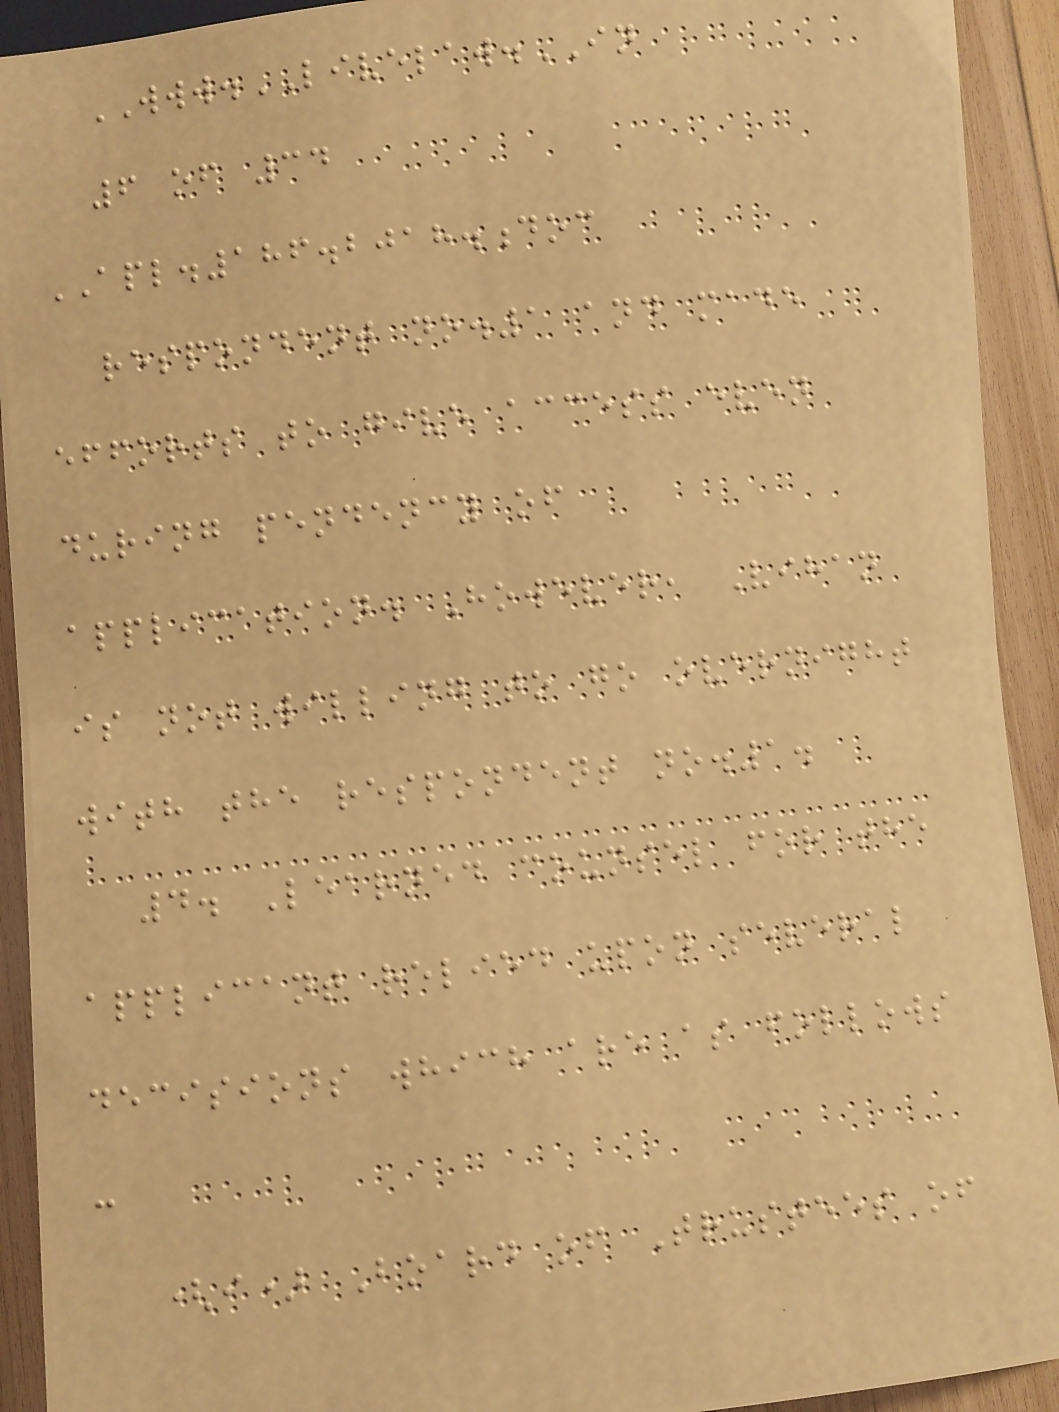WWW.LIVELAW.IN
6 of 34
APL.186.2018.doc
respondent no.1 and made
efforts to give access even
during pendency of
application. However, Vihan
is not willing to go overnight
with the respondent no.1.
4. Learned counsel for the
applicant relied upon several
decisions which are as follows
:
(i) Board of Trustees of
